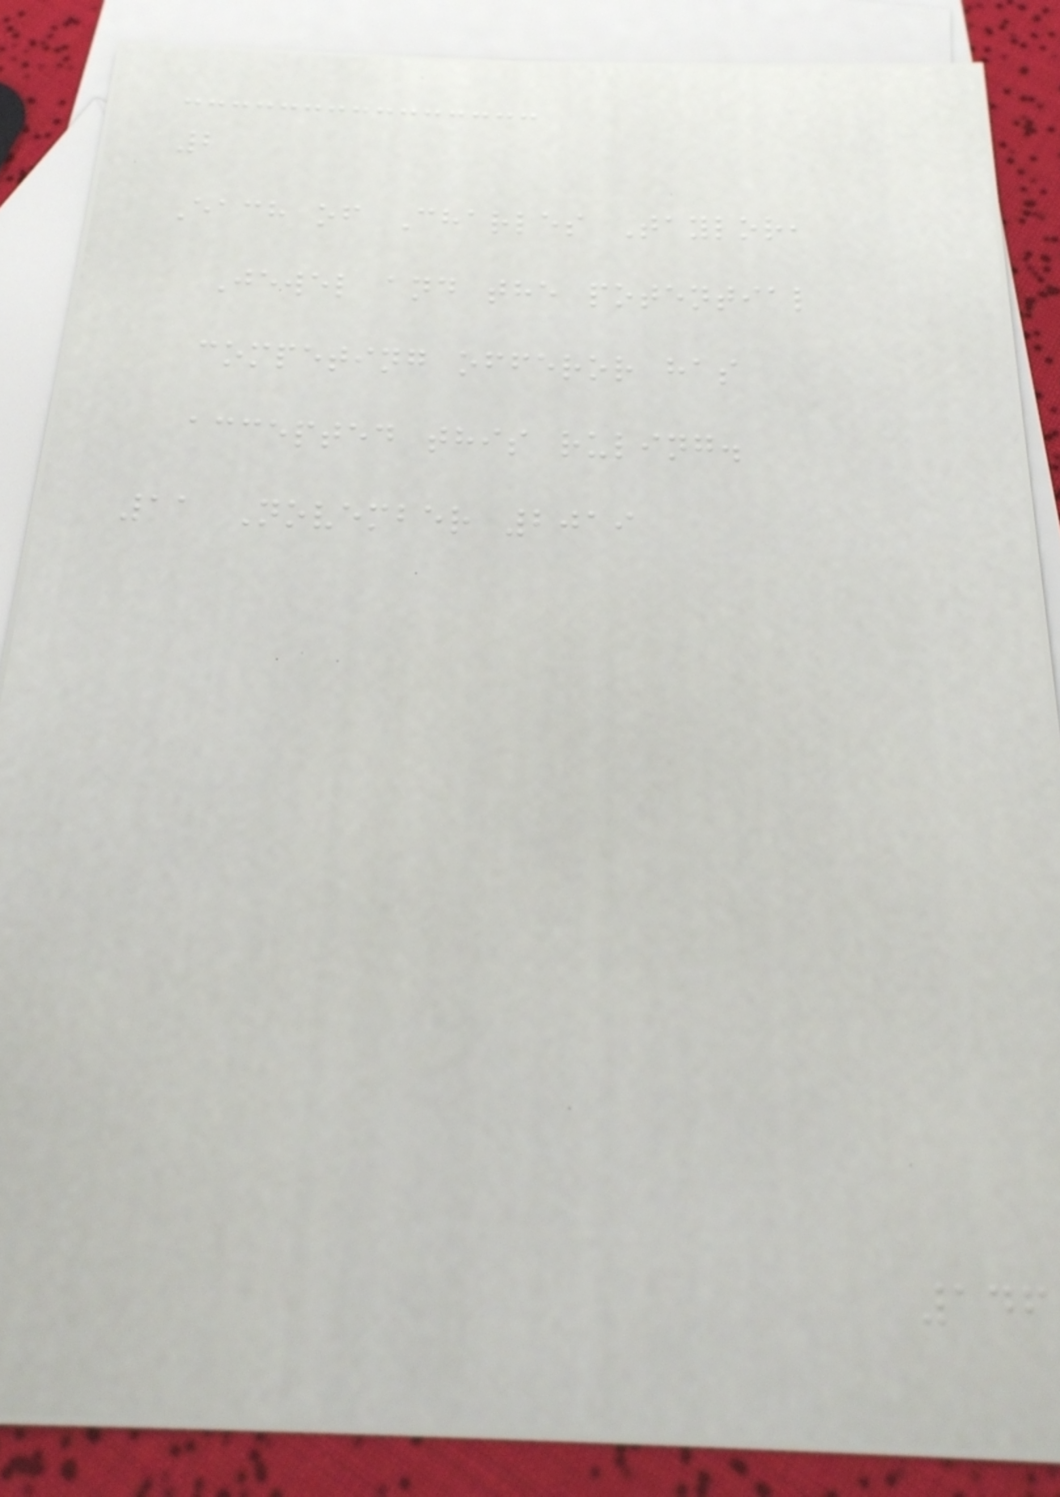2
Each of Charles Taylor,
Jewel and the potential
competing offeror has
accepted this ruling.
11 November 2019
146
